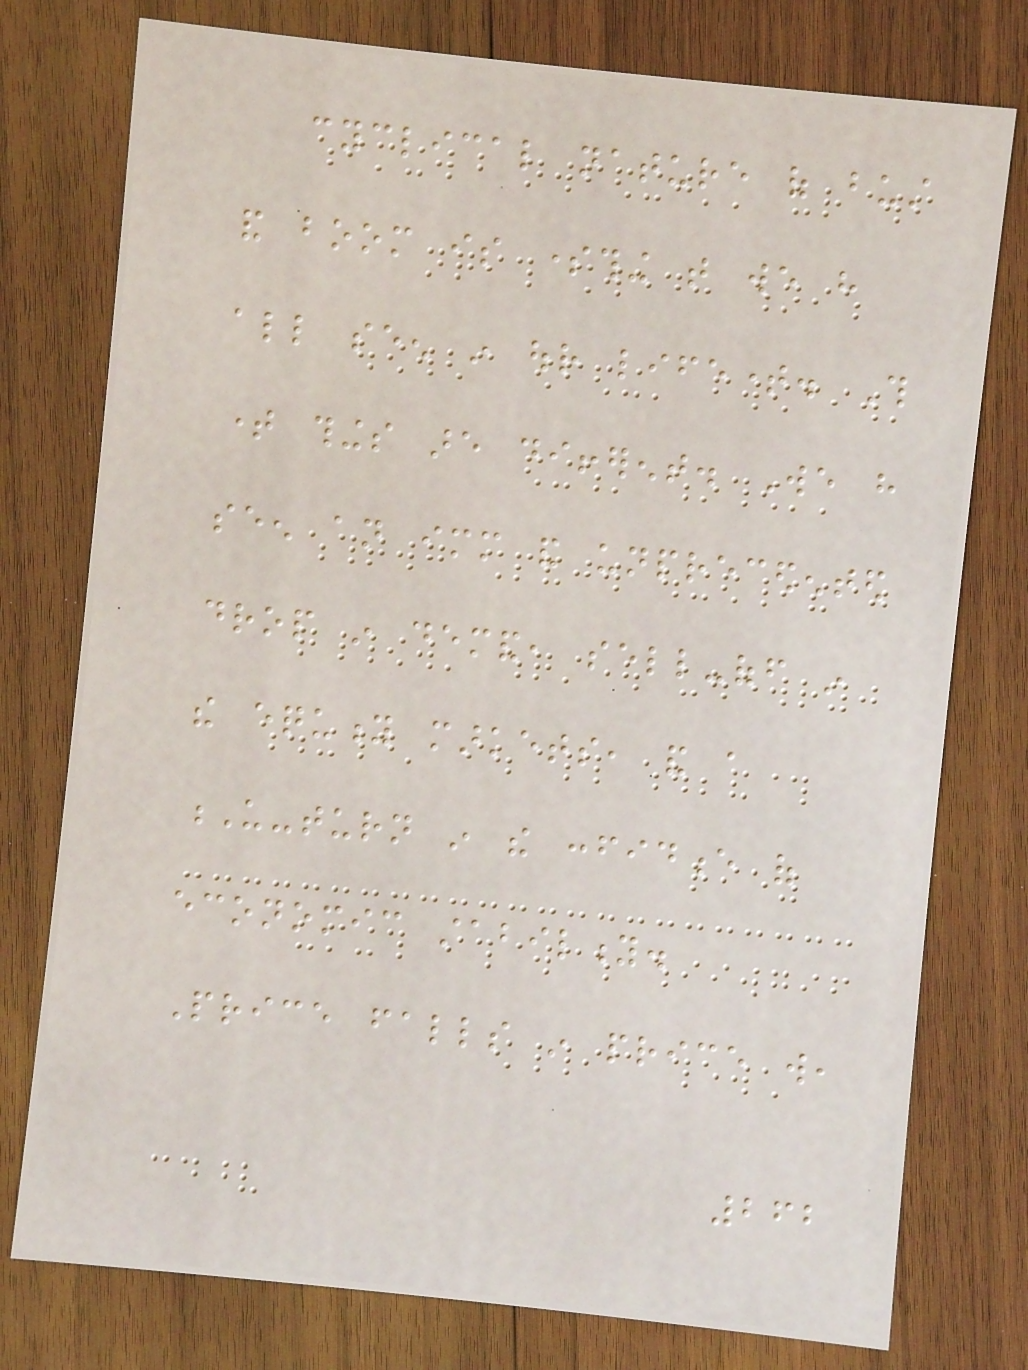cyclical nature of bust
and boom is something that we have
all seen in our lifetime. This
time things are different. We have
seen an immediate and unprecedented
drop in demand, sell-off in
the equity markets, and a
U-turn in the confidence of
economic stability.
Price falls in price will,
262
